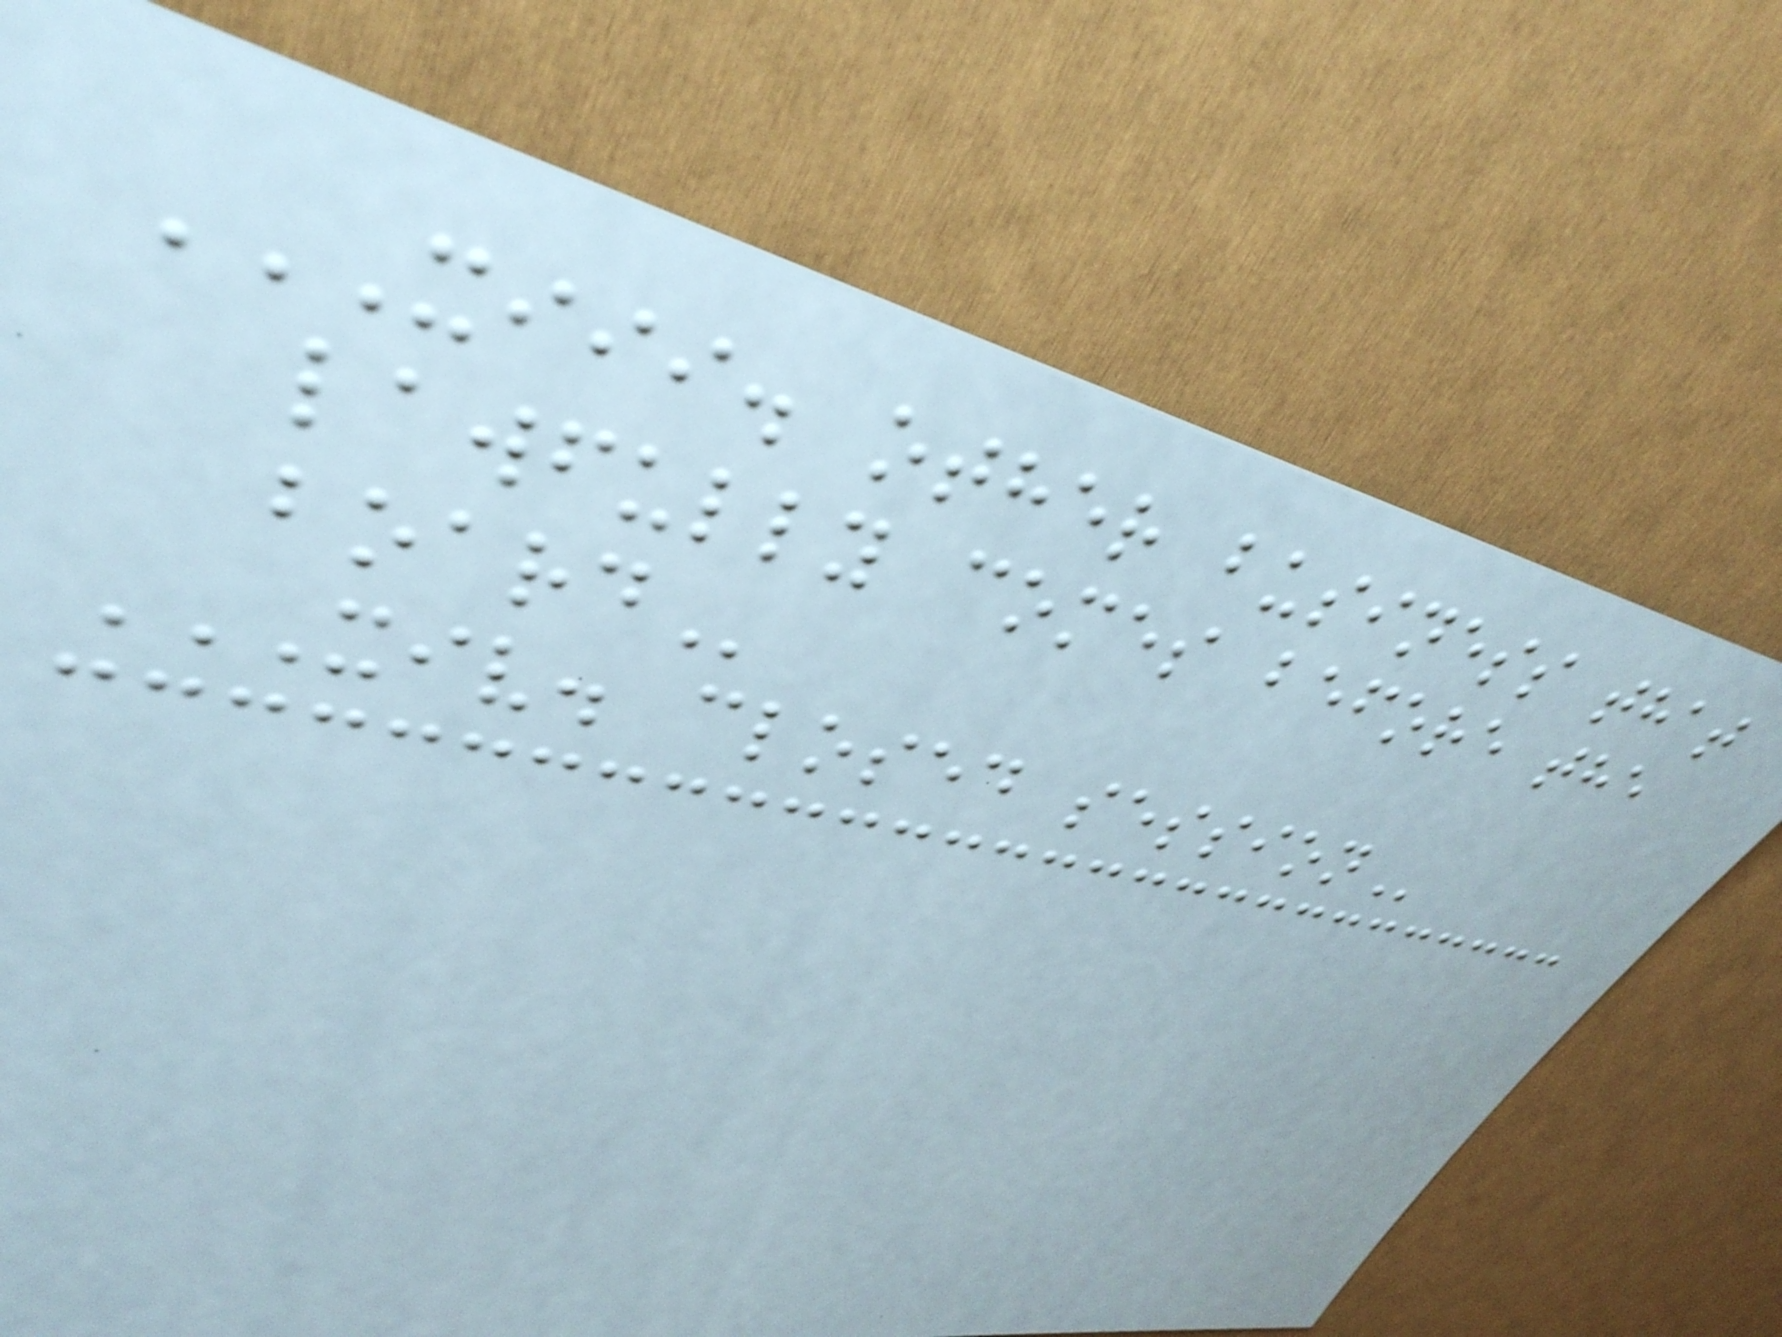XIII. OTHER BUSINESS THAT
LAWFULLY COMES BEFORE THE
BOARD
XIV. CLOSED SESSION
